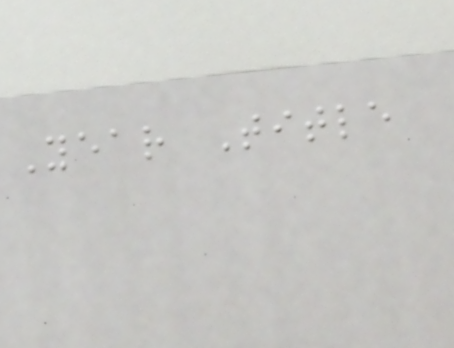Year Title
